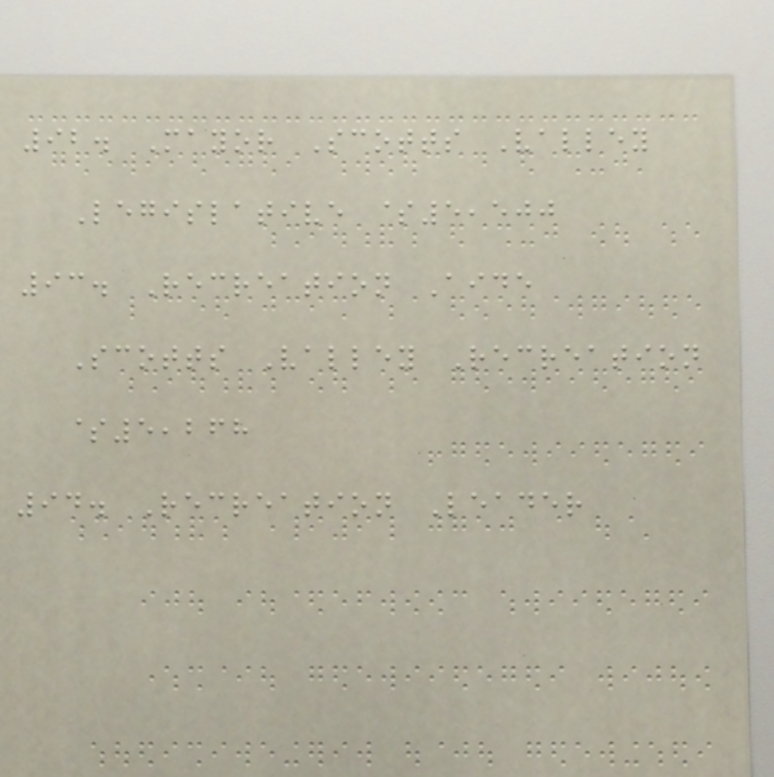92. Mayor Scotts Valley
Legislative $5,500
93. Recreation Aide
Scotts Valley Recreation
$5,268
94. Recreation Leader
